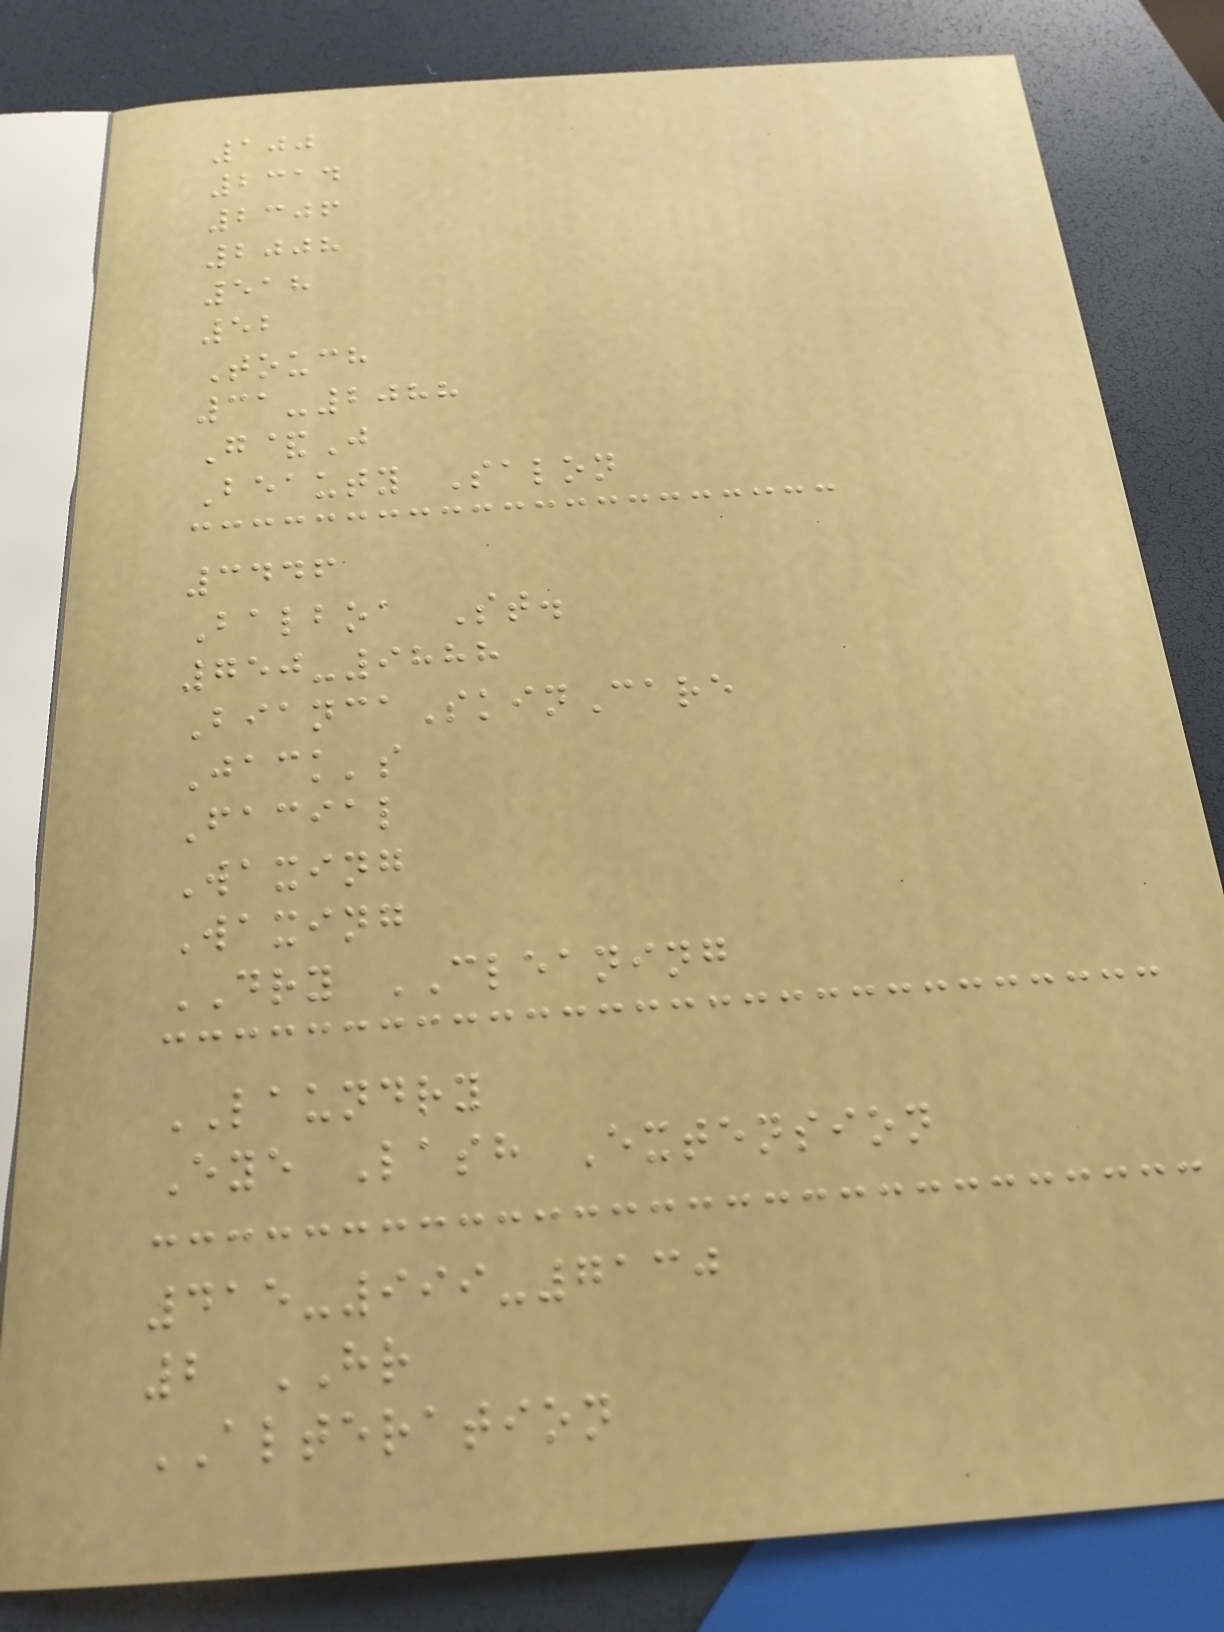100
2314
2306
2008
518
52
Touch
31-2088
G&J
Beauty Salon
3446
Balboa St.
750-9888
BiancaSkinCare
Jack's
Facial
Waxing
Waxing
DRY CLEANING
LAUNDRY
Eye Lash Extension
415-999-7130
2 HR
ALTERATION
